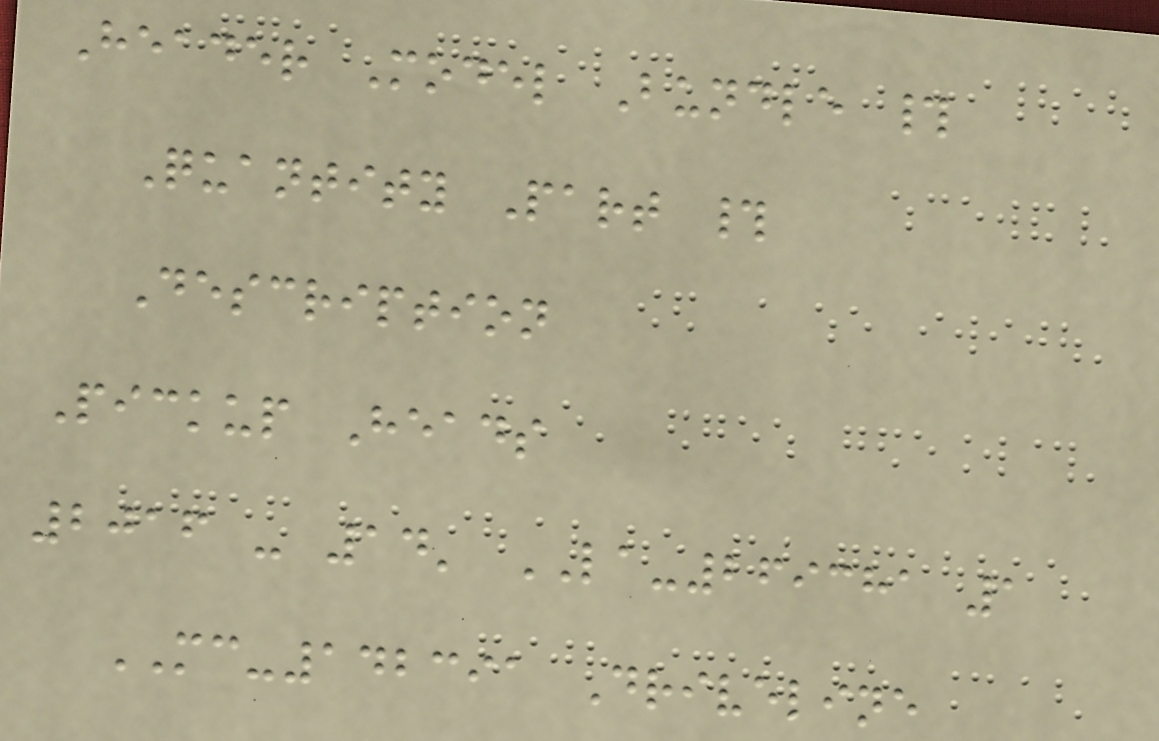Header Model Bundle #
Quantity Part #
Description
Pickup Heads
2016 - 14' LA-269381 1
MC-142391 Driveline
